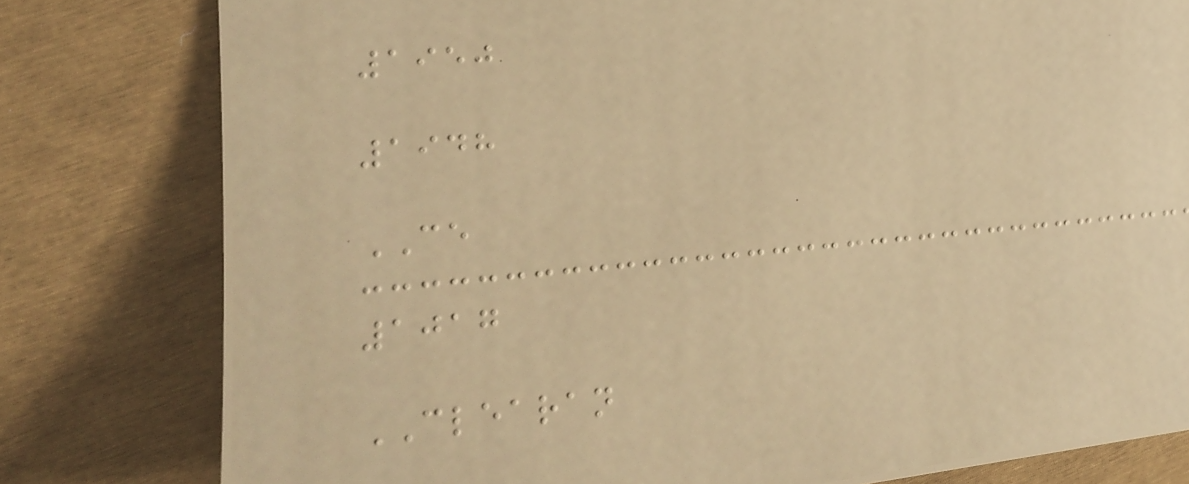1950
1948
CE
1017
CLEARAN
